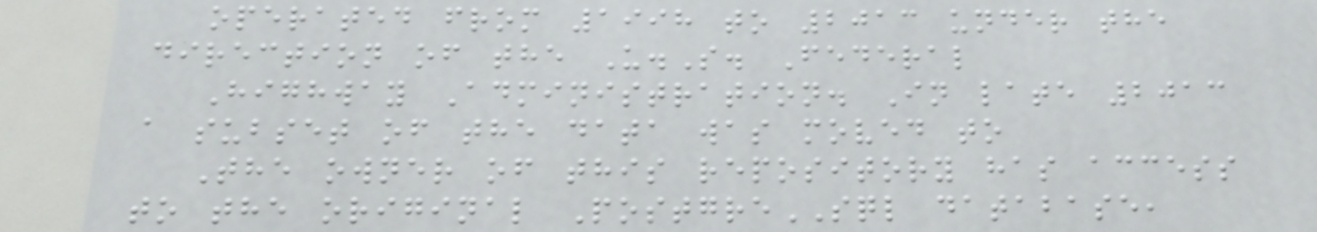operated from 1998 to 2013 under the
direction of the U.S. Federal
Highway Administration. In late 2013
a subset of the data was moved to
The owner of this repository has access
to the original PostgreSQL database,
